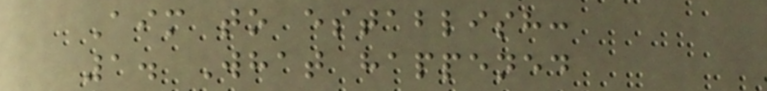Aim to establish:
1. What happened
